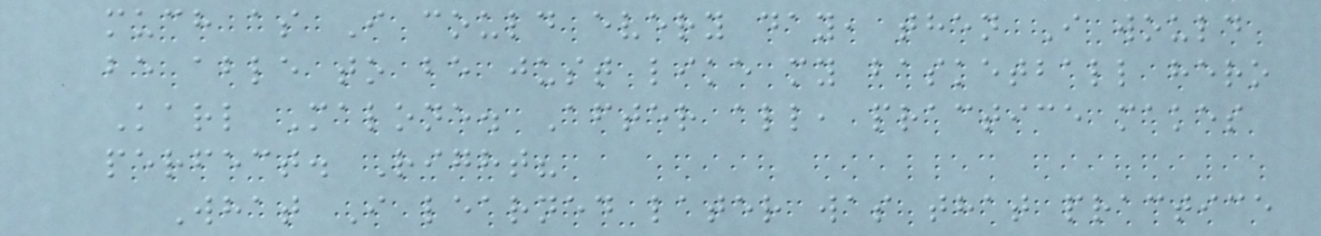much as I could every day, then I would
be able to be just like my basketball hero
Karl Malone. After all, practice makes
perfect. Right?
What I learned later was that practice
